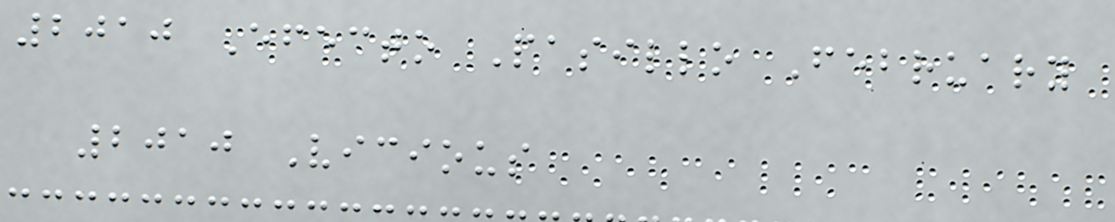2010 Efecto Pasillo February
2010 Vicious
